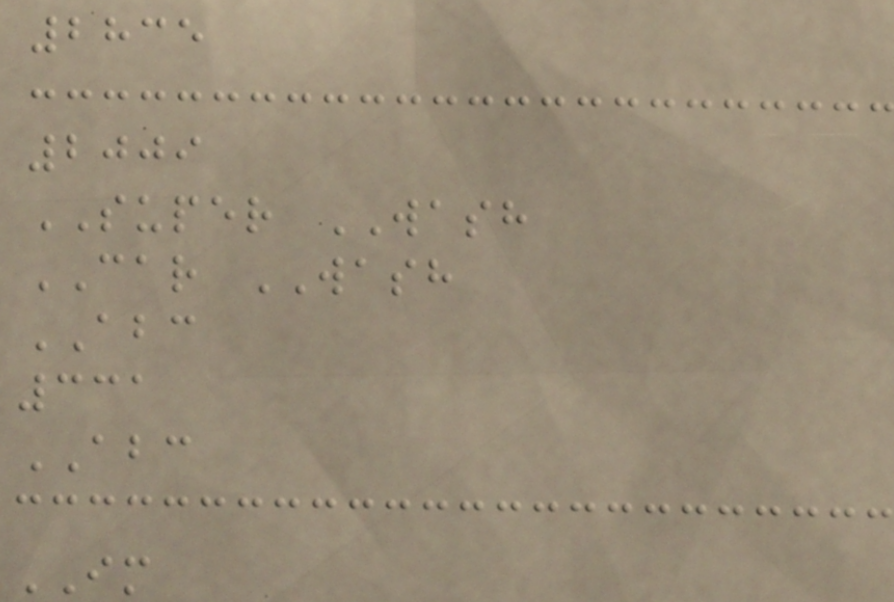2835
2009
SUPER WASH
CAR WASH
ABC
331
ABC
IM
